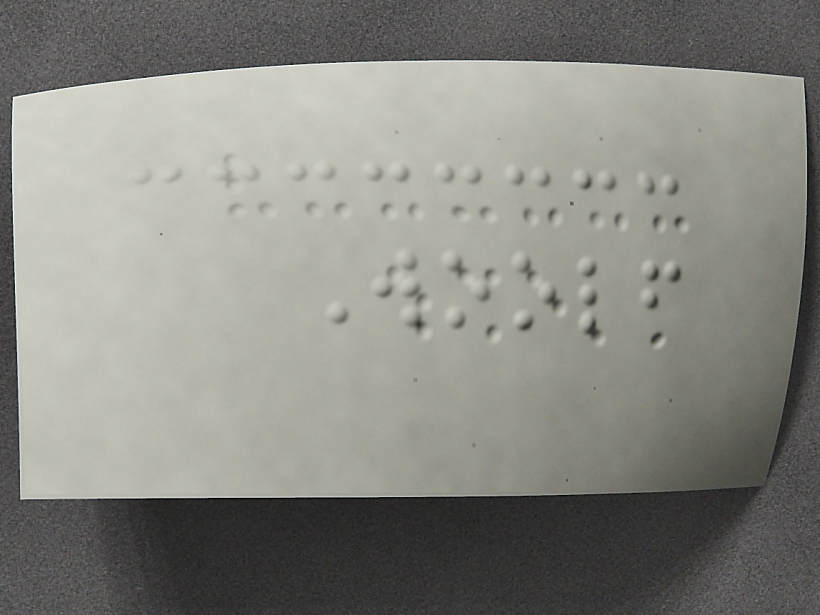Woolf
